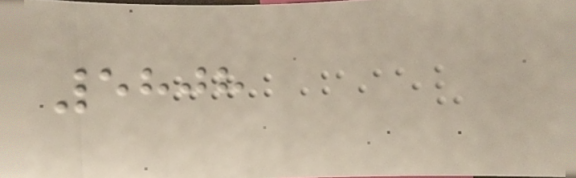5808
